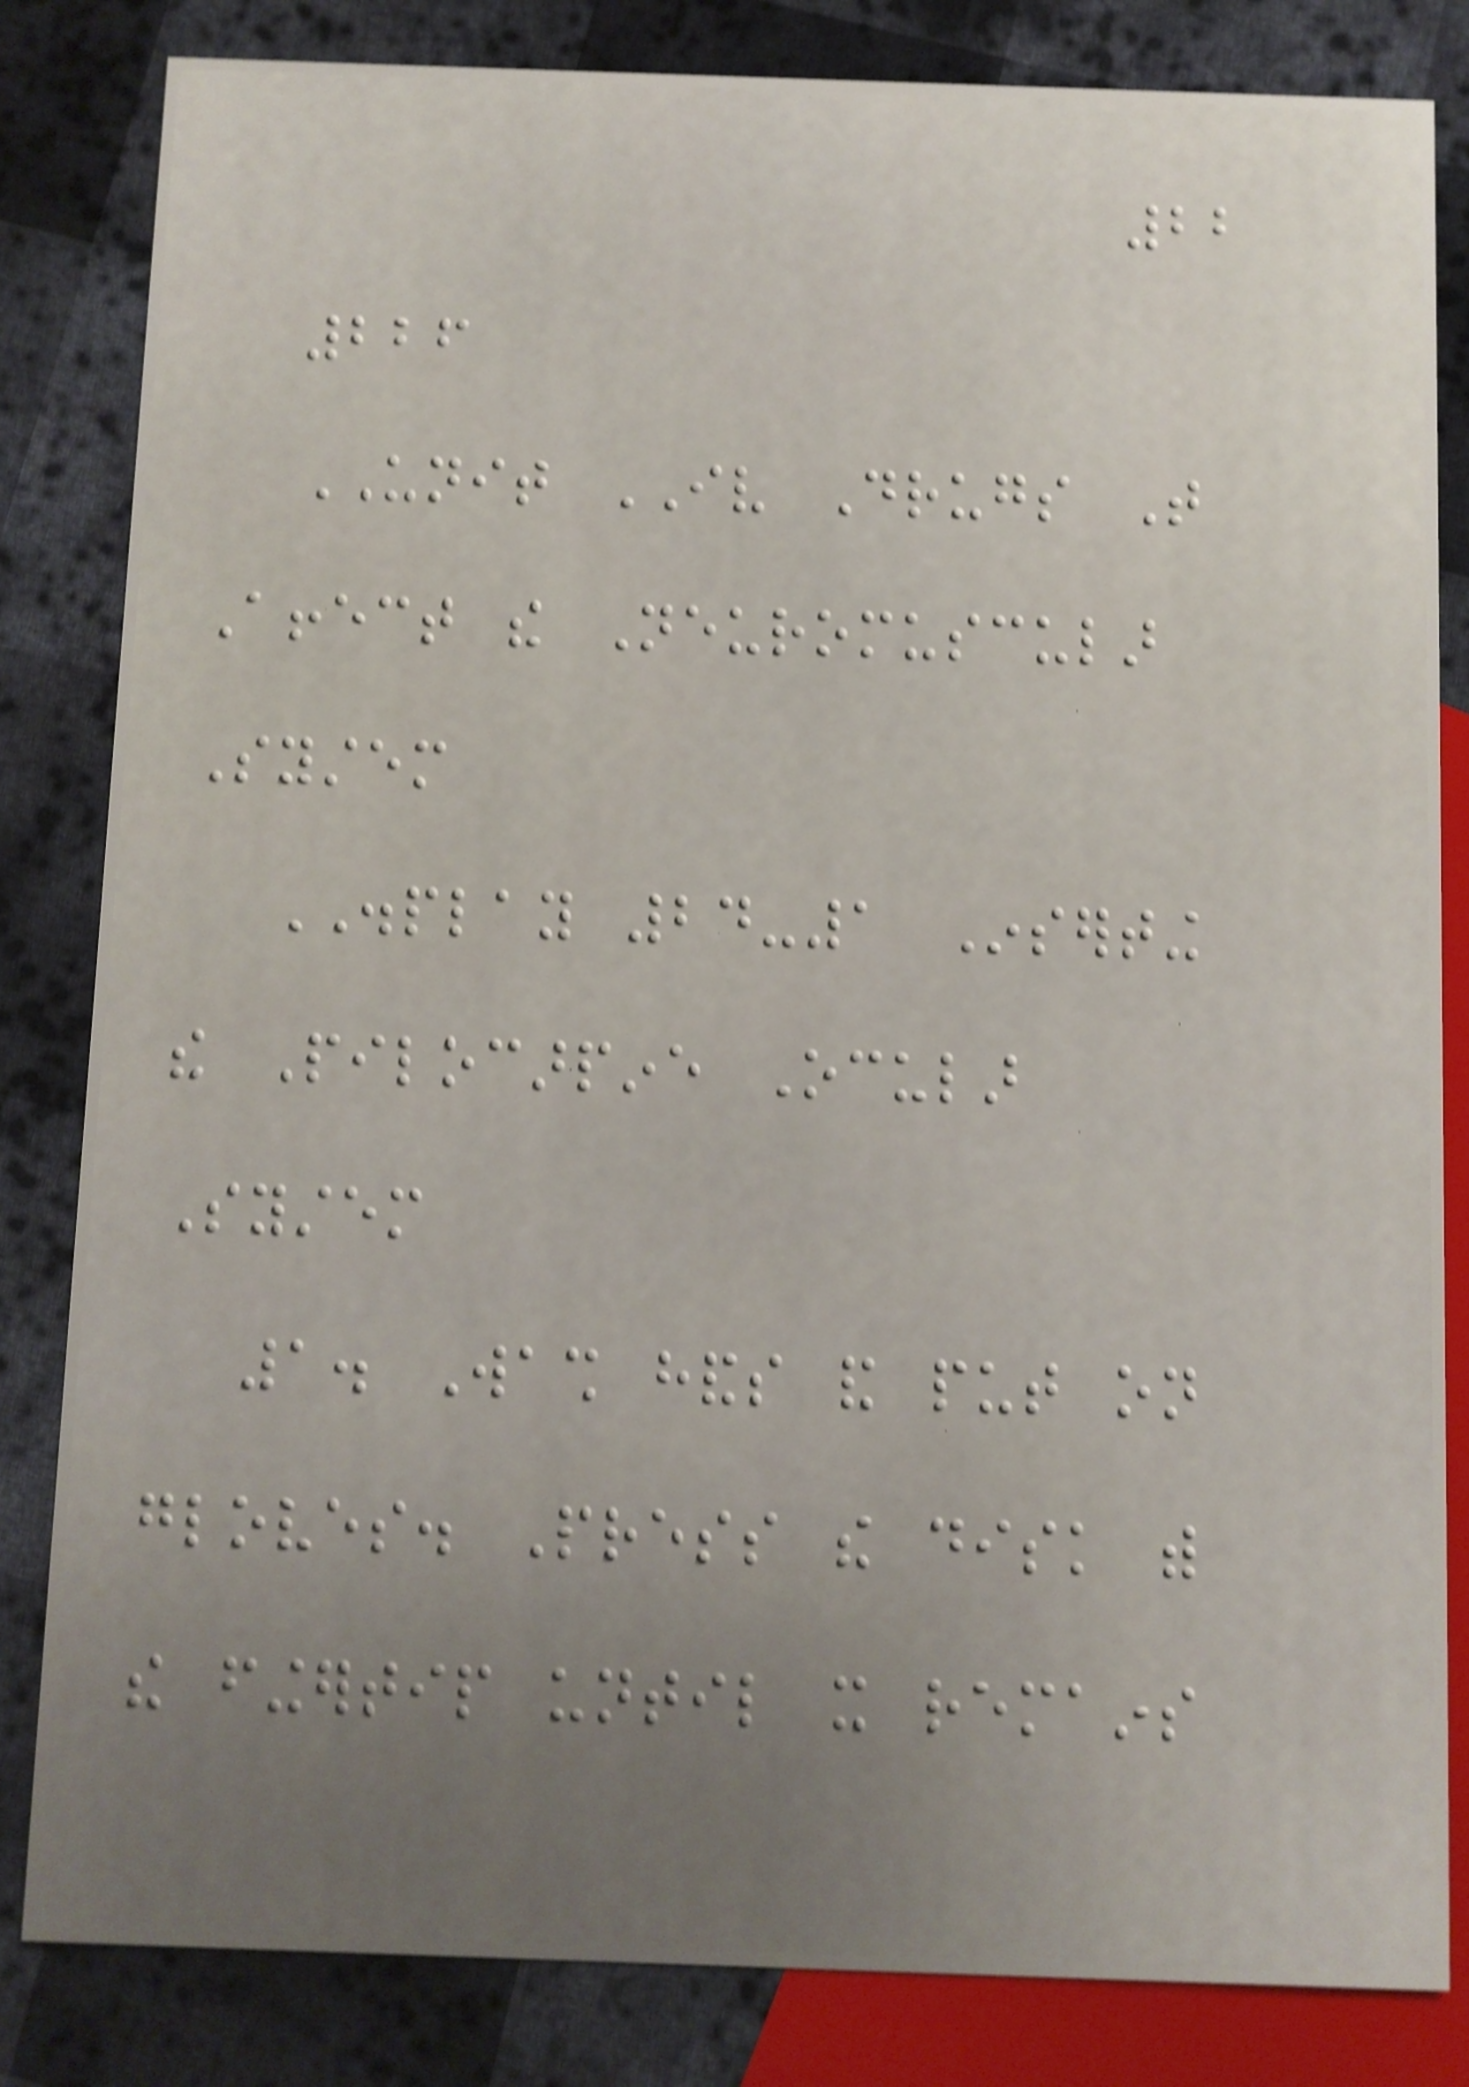22
226
UNIT IV Drugs That
Affect the Neuromuscular
System
DISPLAY 24-1 Inserting
the Pilocarpine Ocular
System
1. Wash hands and put on
gloves. Press the disk with
the fingertip until it remains
